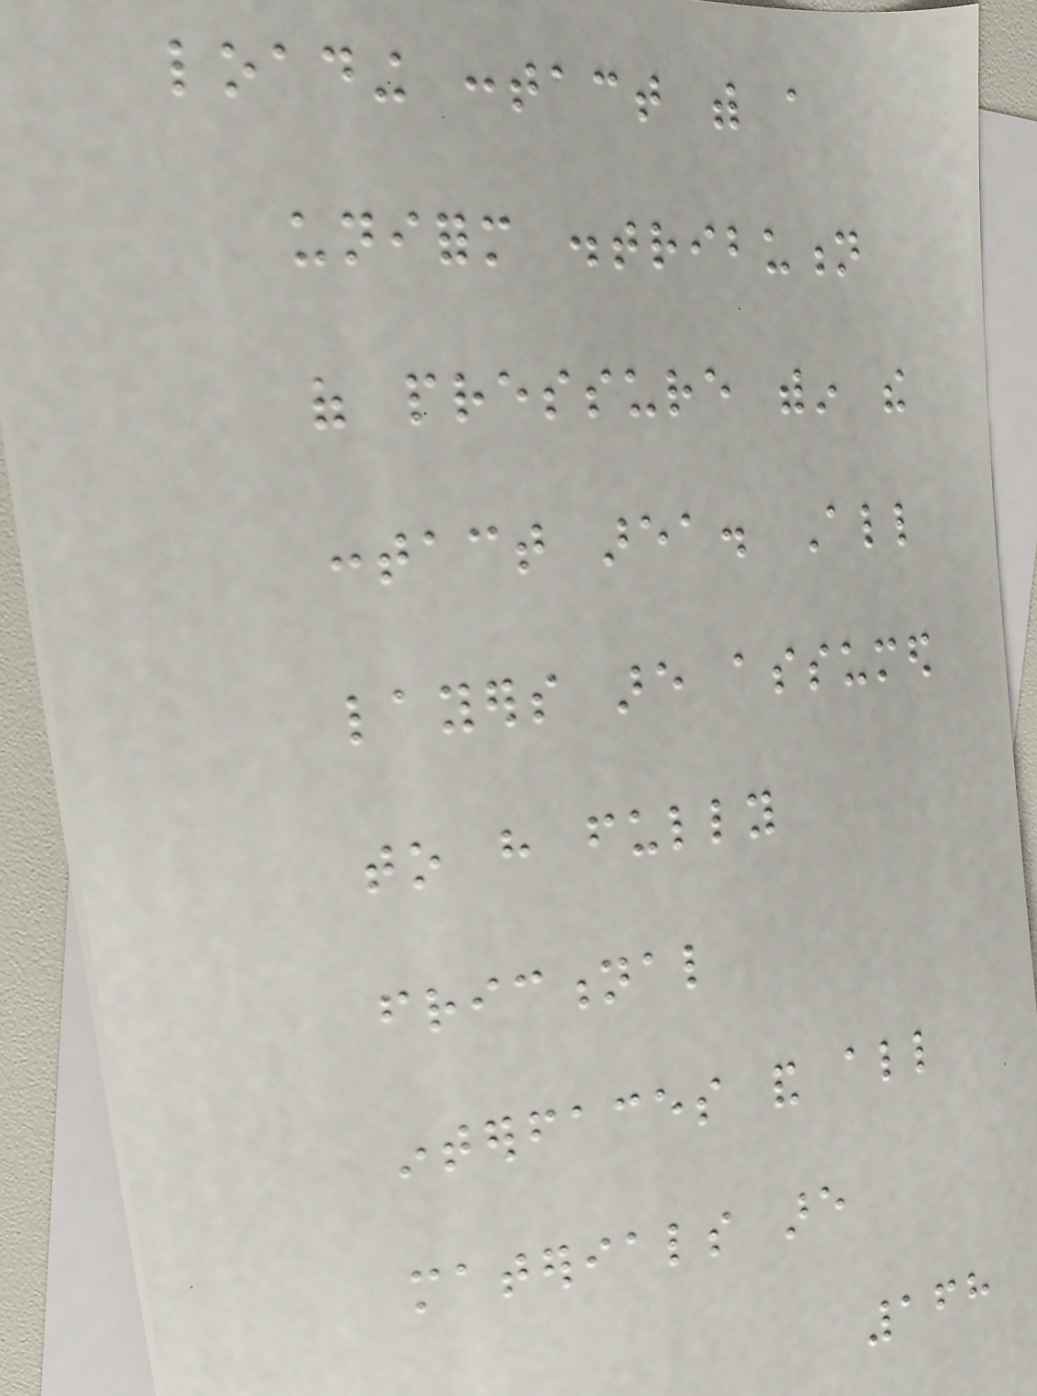loading contact with a
uniform distribution
of pressure within the
contact area. All
layers are assumed
to have fully
frictional
interfaces and all
materials are
168
